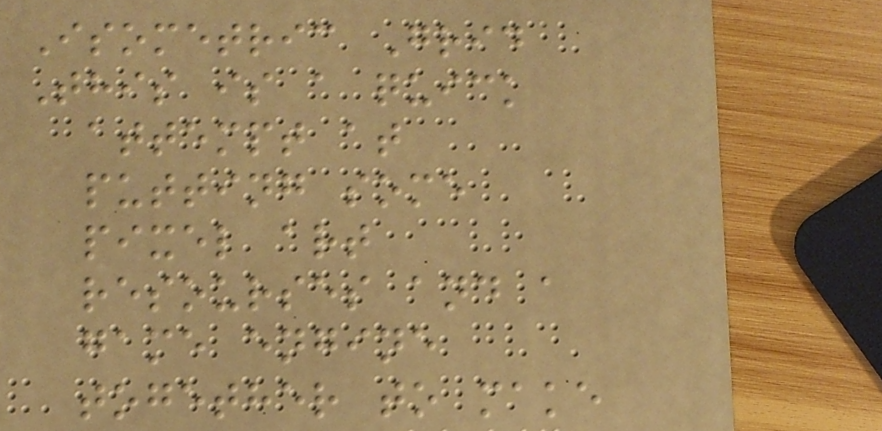Isometric Grid
This is a quick
attempt at
putting some
pixel art
resourses and a
game engine
together to make
